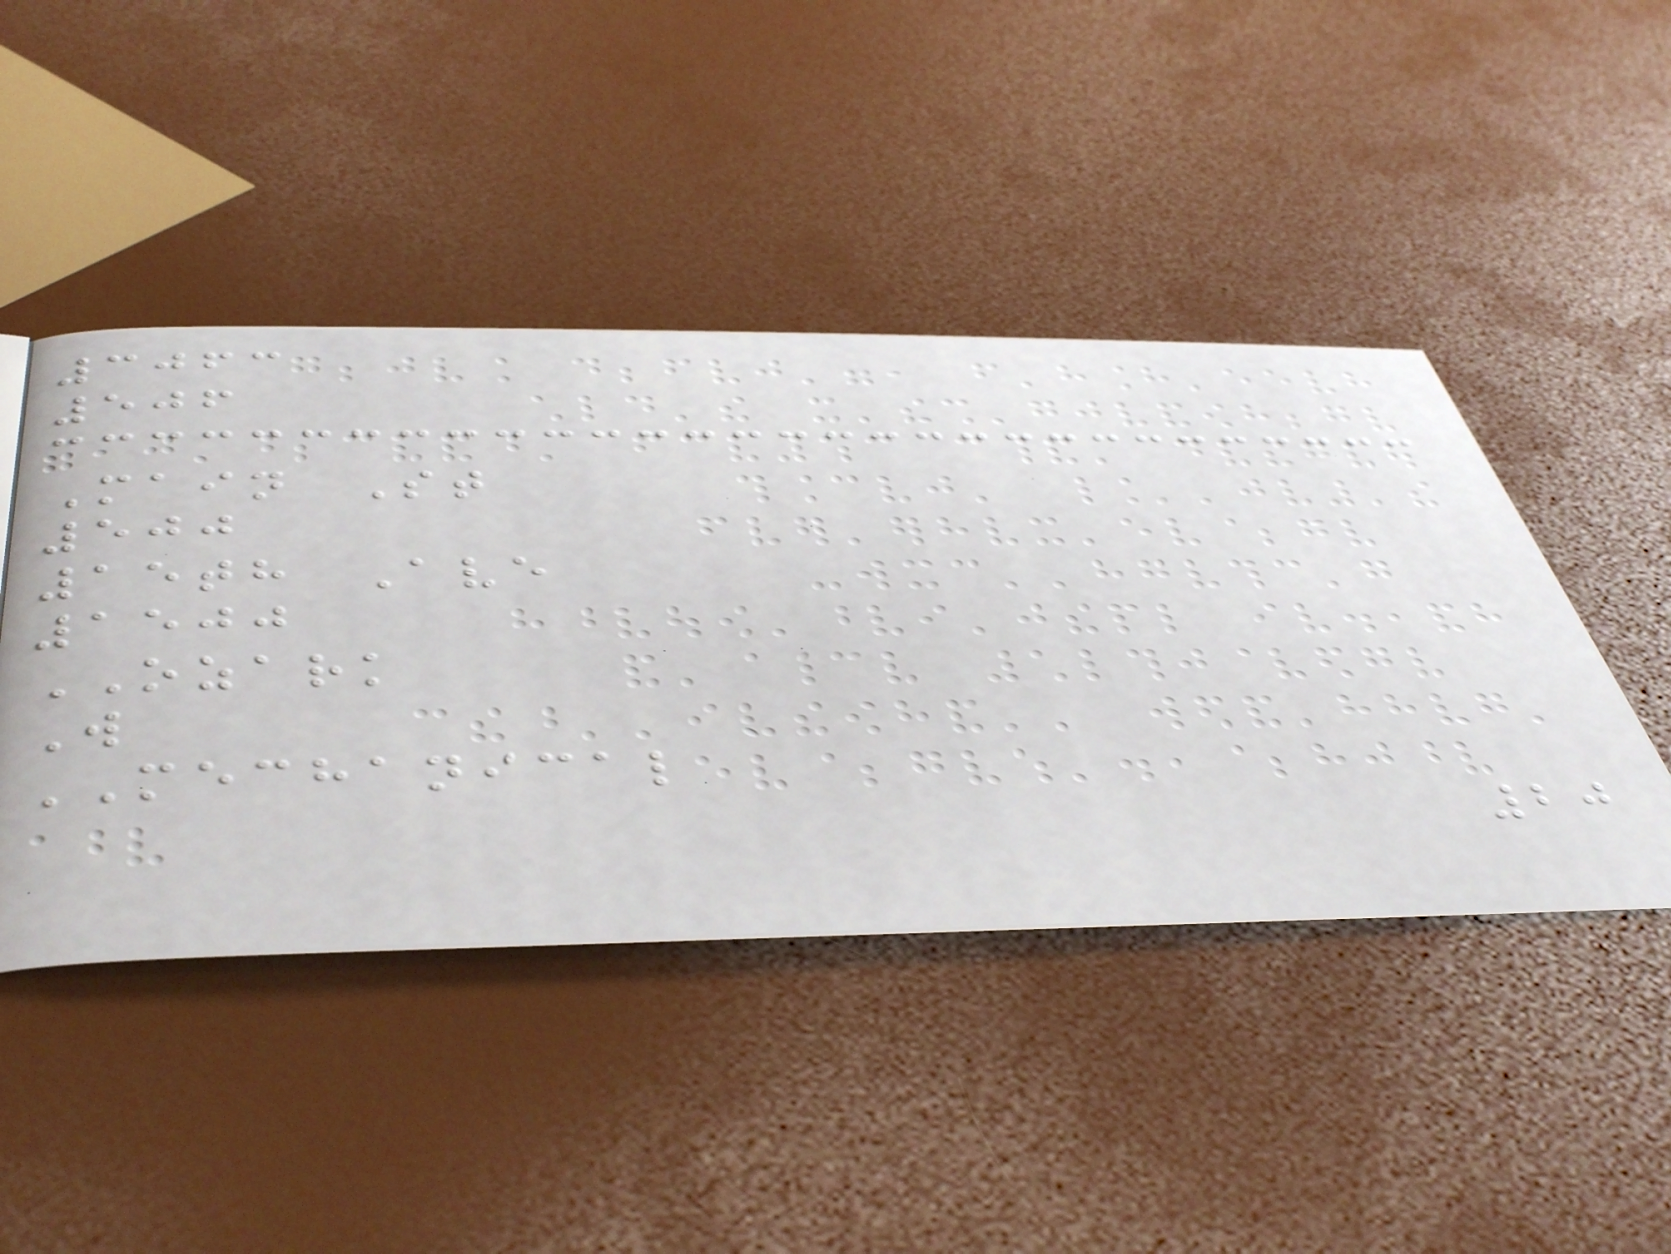3063
506
Main St
500
15th Ave
1500
OZARK
W
MECHANICAL
20
